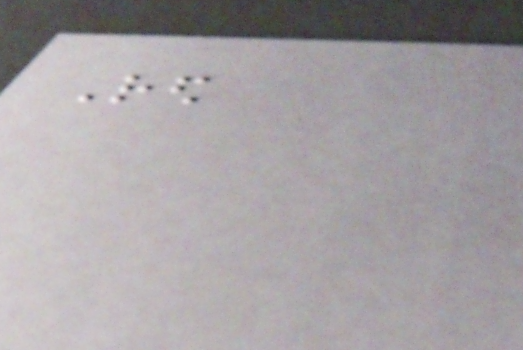Red
